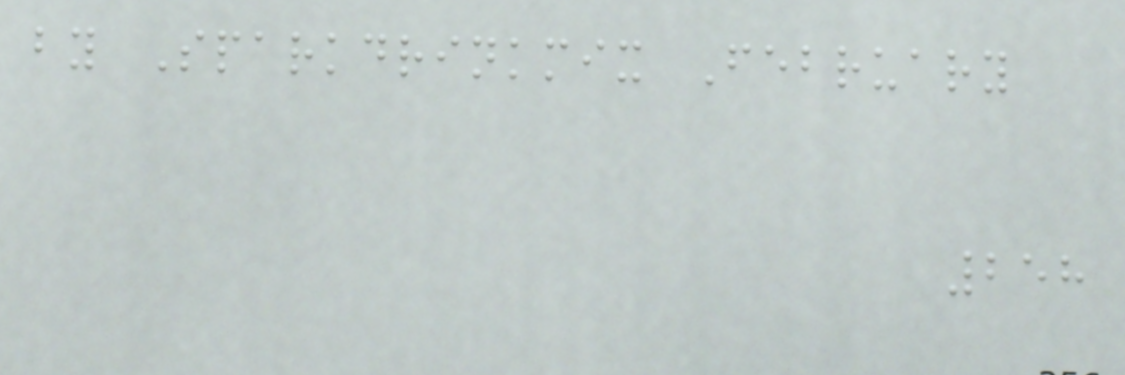by Sparkdrinkmix February
258
